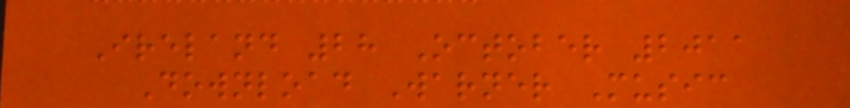Ireland 28 October 2011
Download Warner Music
